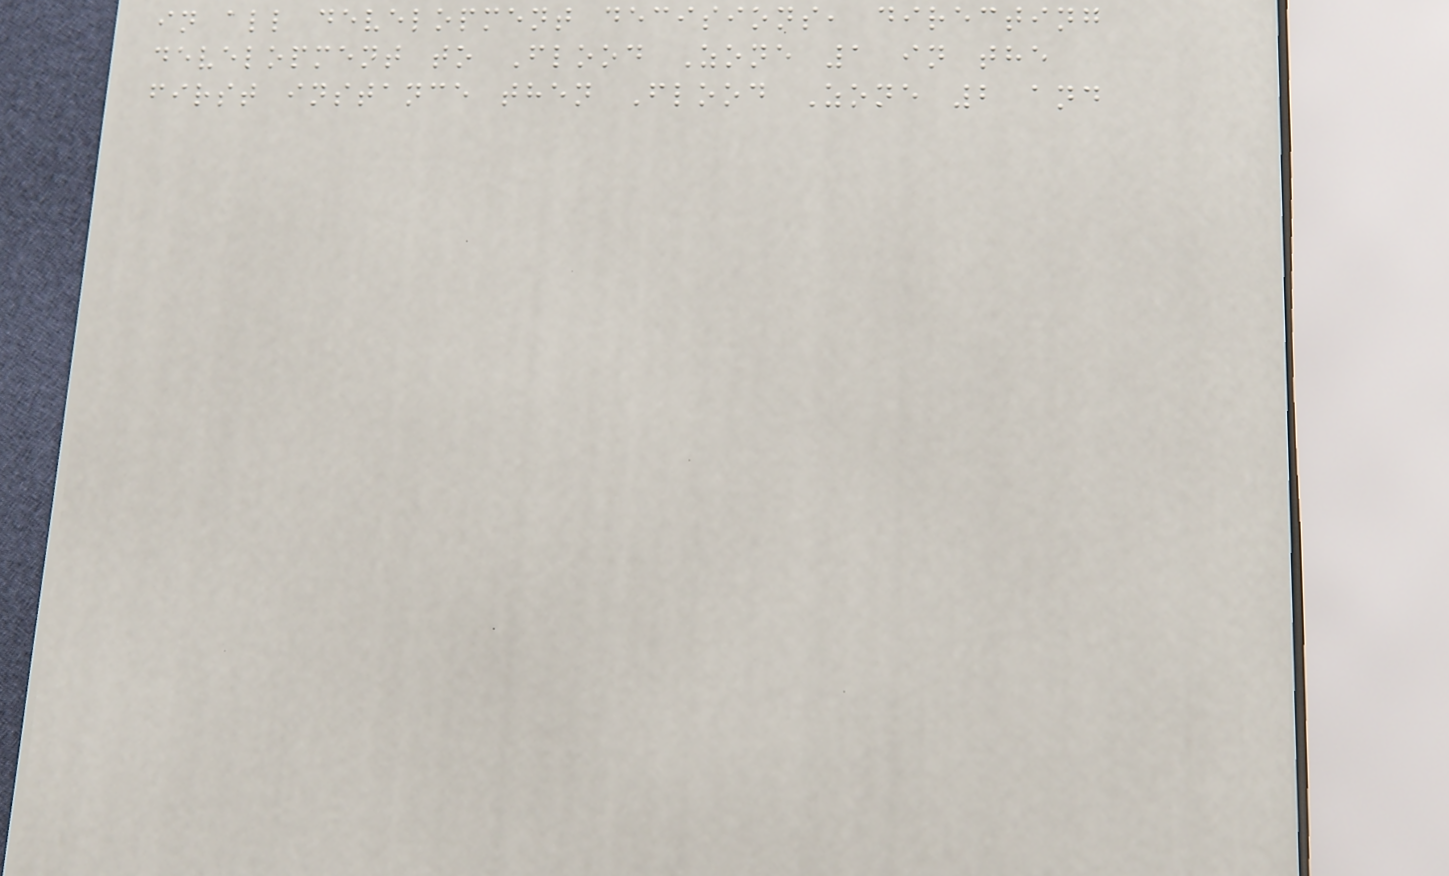in all development decisions, directing
development to Flood Zone 1 in the
first instance then Flood Zone 2 and
